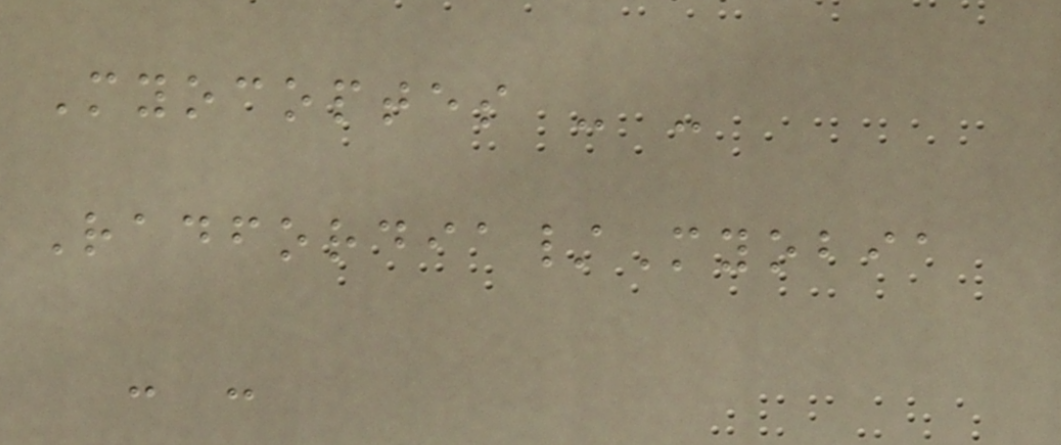Myocoptes - -
Radfordia/Myobia
- -
